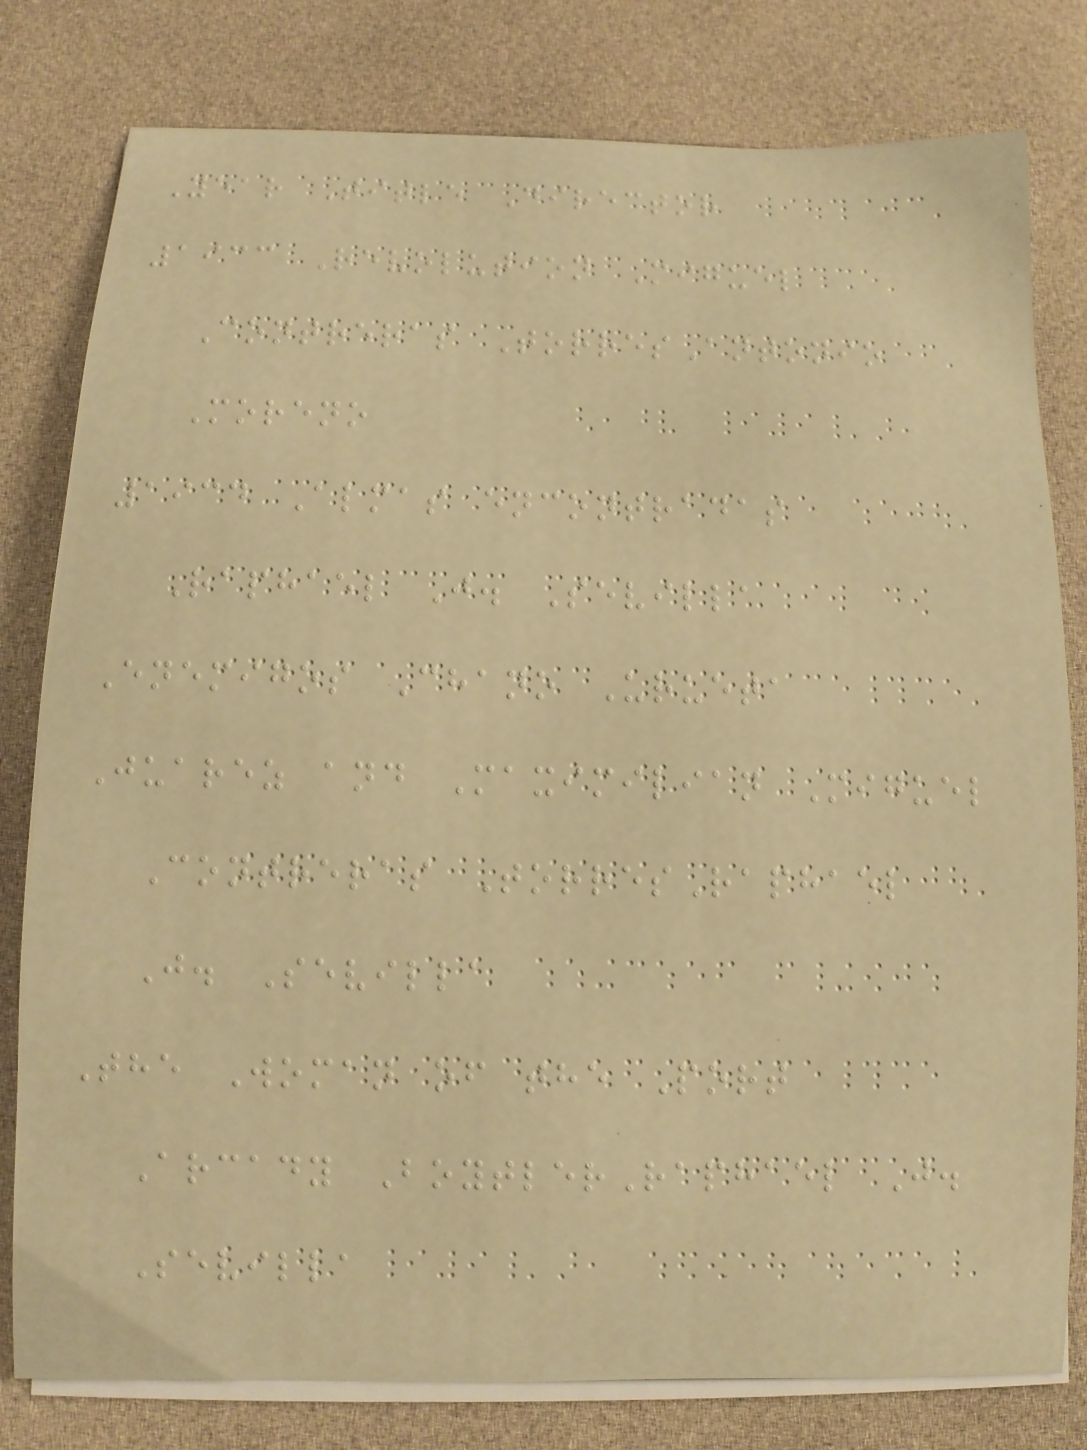Year Title Director
1933 Revolution Miguel
Contreras TorresAntonio
Moreno
1934 Almas encontradas
Raphael J. Sevilla
Enemigos Chano Urueta
Juarez and Maximilian Miguel
Contreras TorresRaphael
J. Sevilla
The Woman of the Port
Arcady BoytlerRaphael J.
Sevilla
